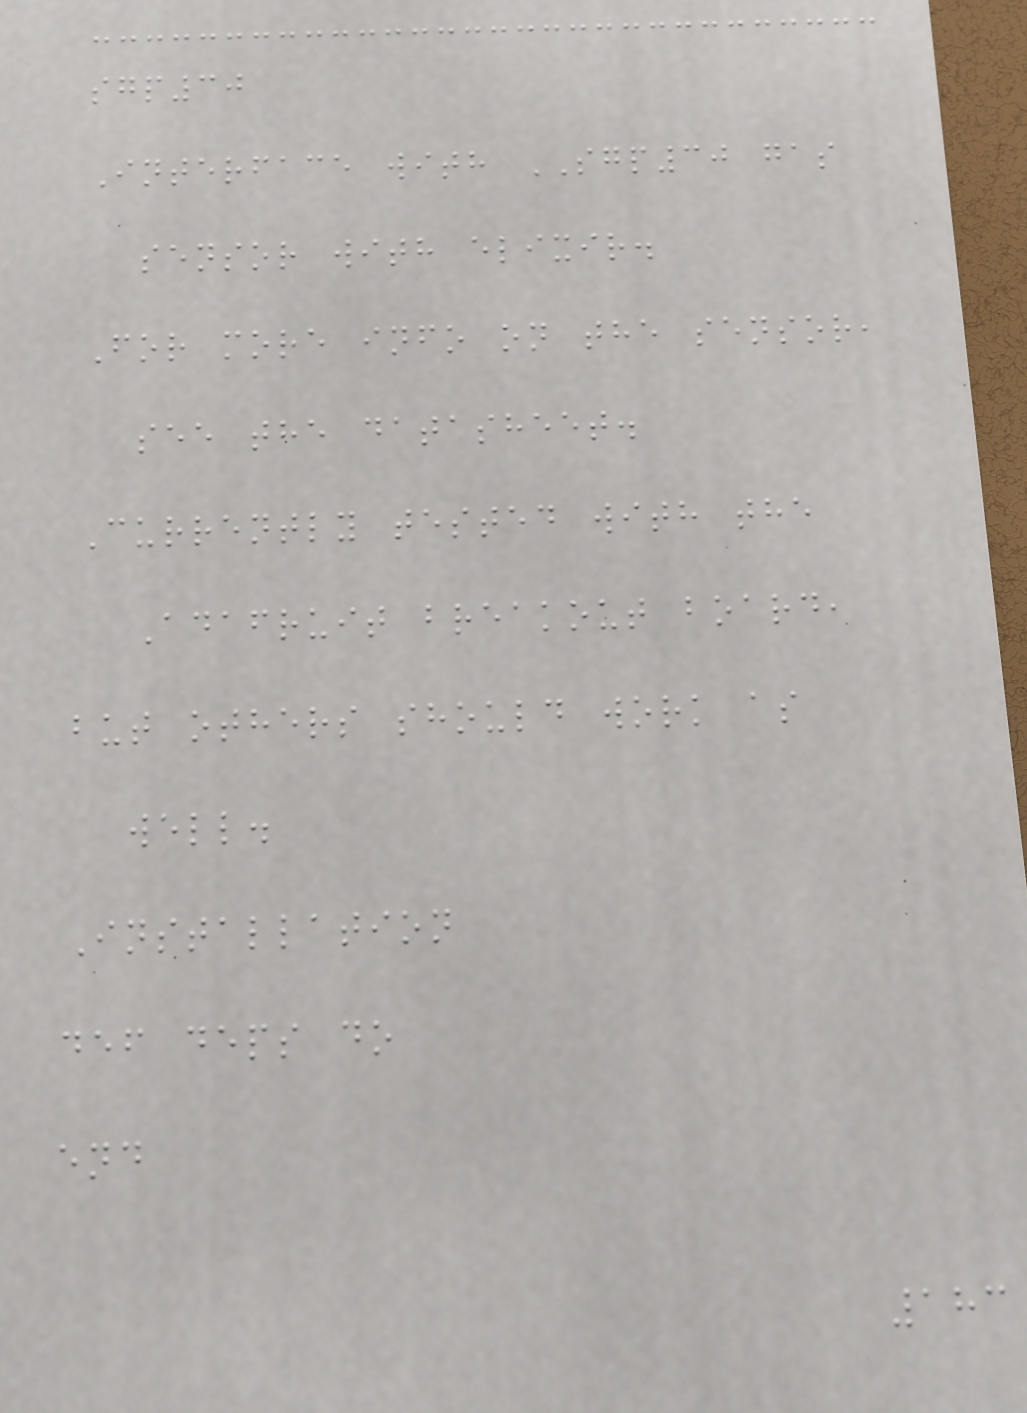sgp30
Interface with SGP30 gas
sensor with elixir.
For more info on the sensor,
see the datasheet.
Currently tested with the
Adafruit breakout board,
but others should work as
well.
Installation
def deps do
end
183
